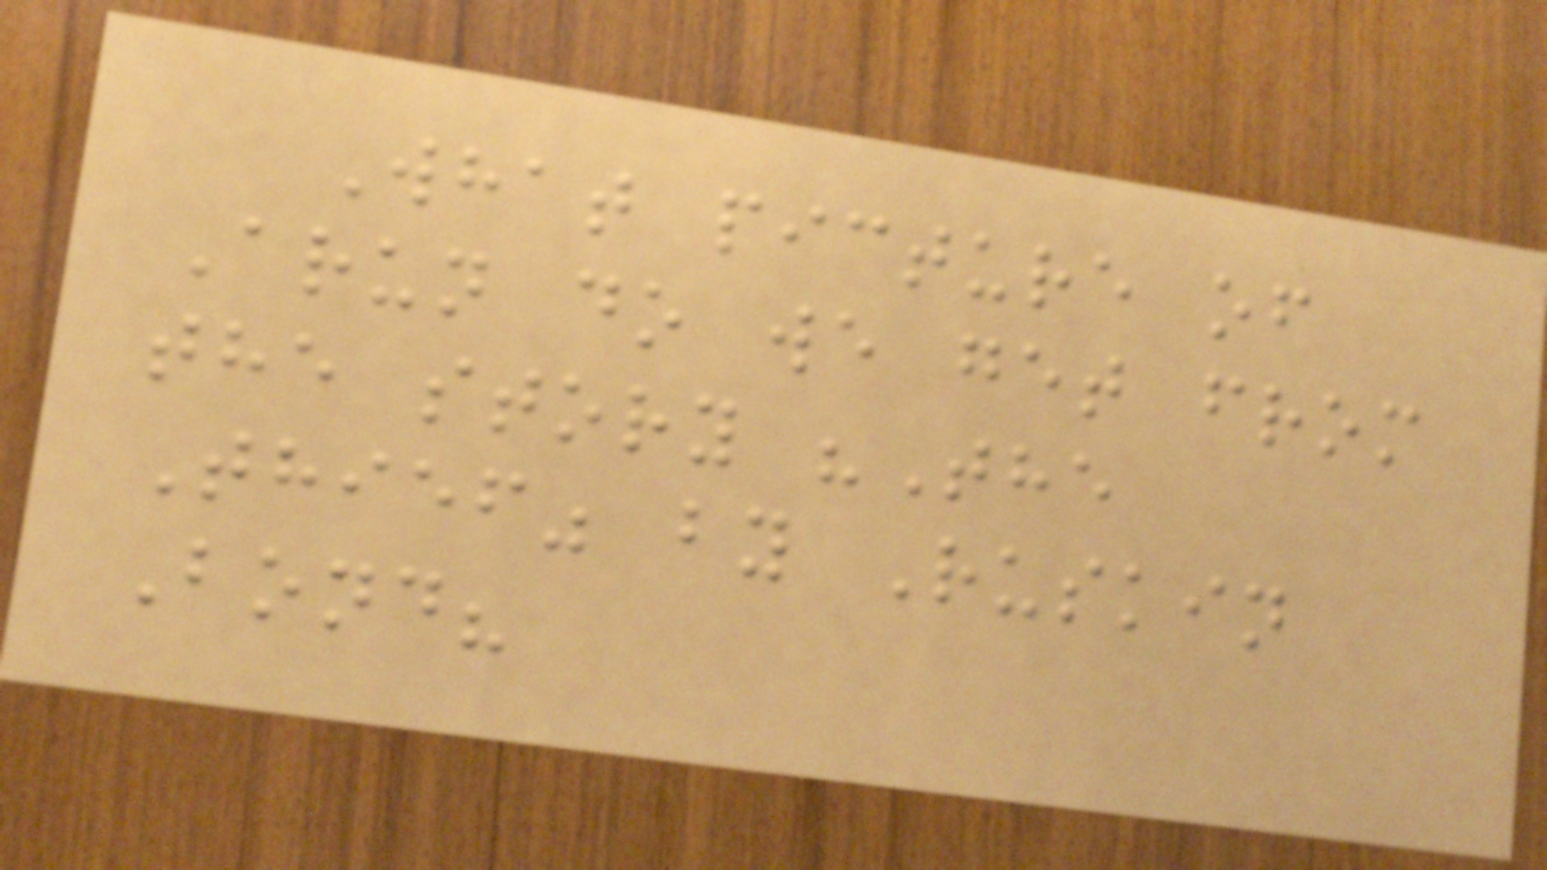What picture of
Arun do we get from
the story "The
Thief" by Ruskin
Bond?
